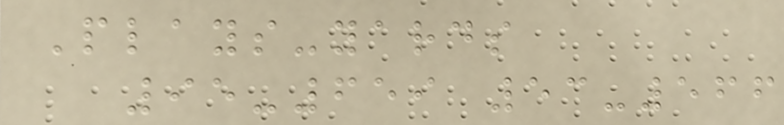Plays-yards
95-659 53-566
